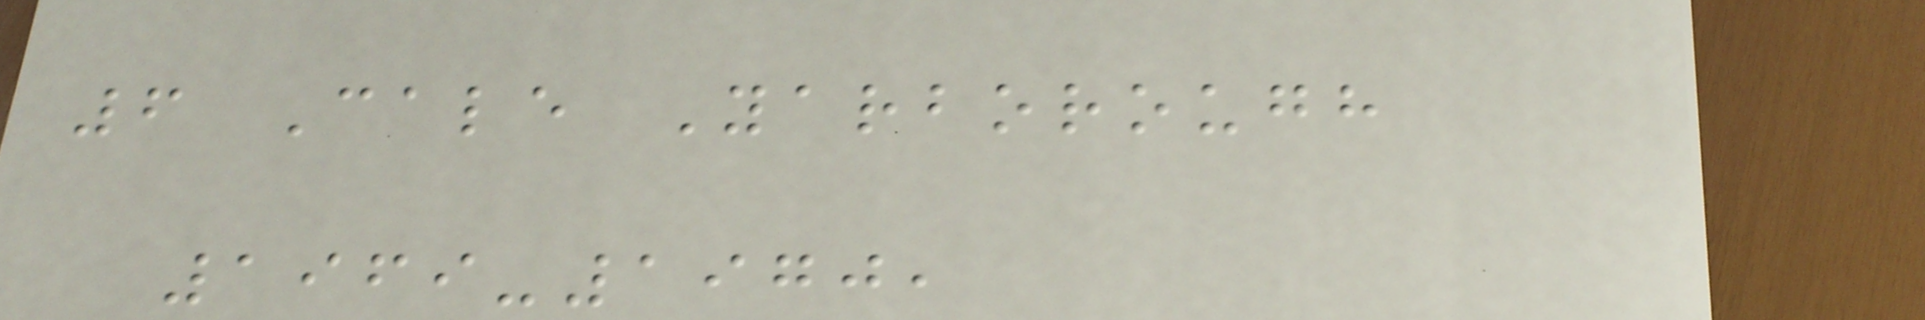6 Cale Yarborough
1969-1970,
